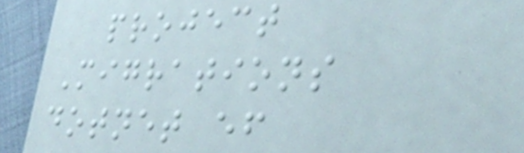project
Migrations
dotnet ef
